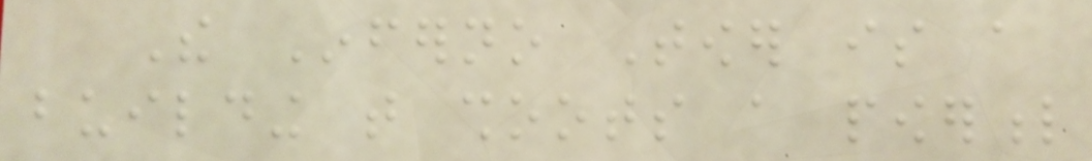The Inferno Tower is a
building that shoots a powerful
